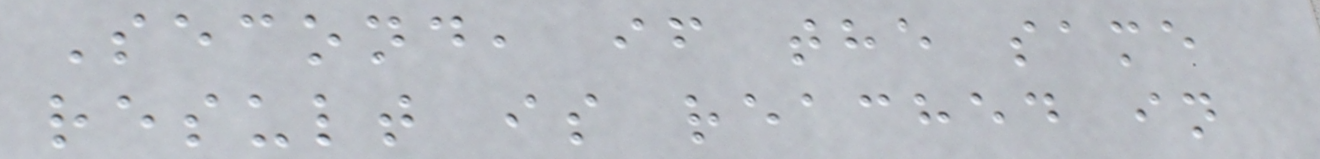Second, if the same
result is reached in
